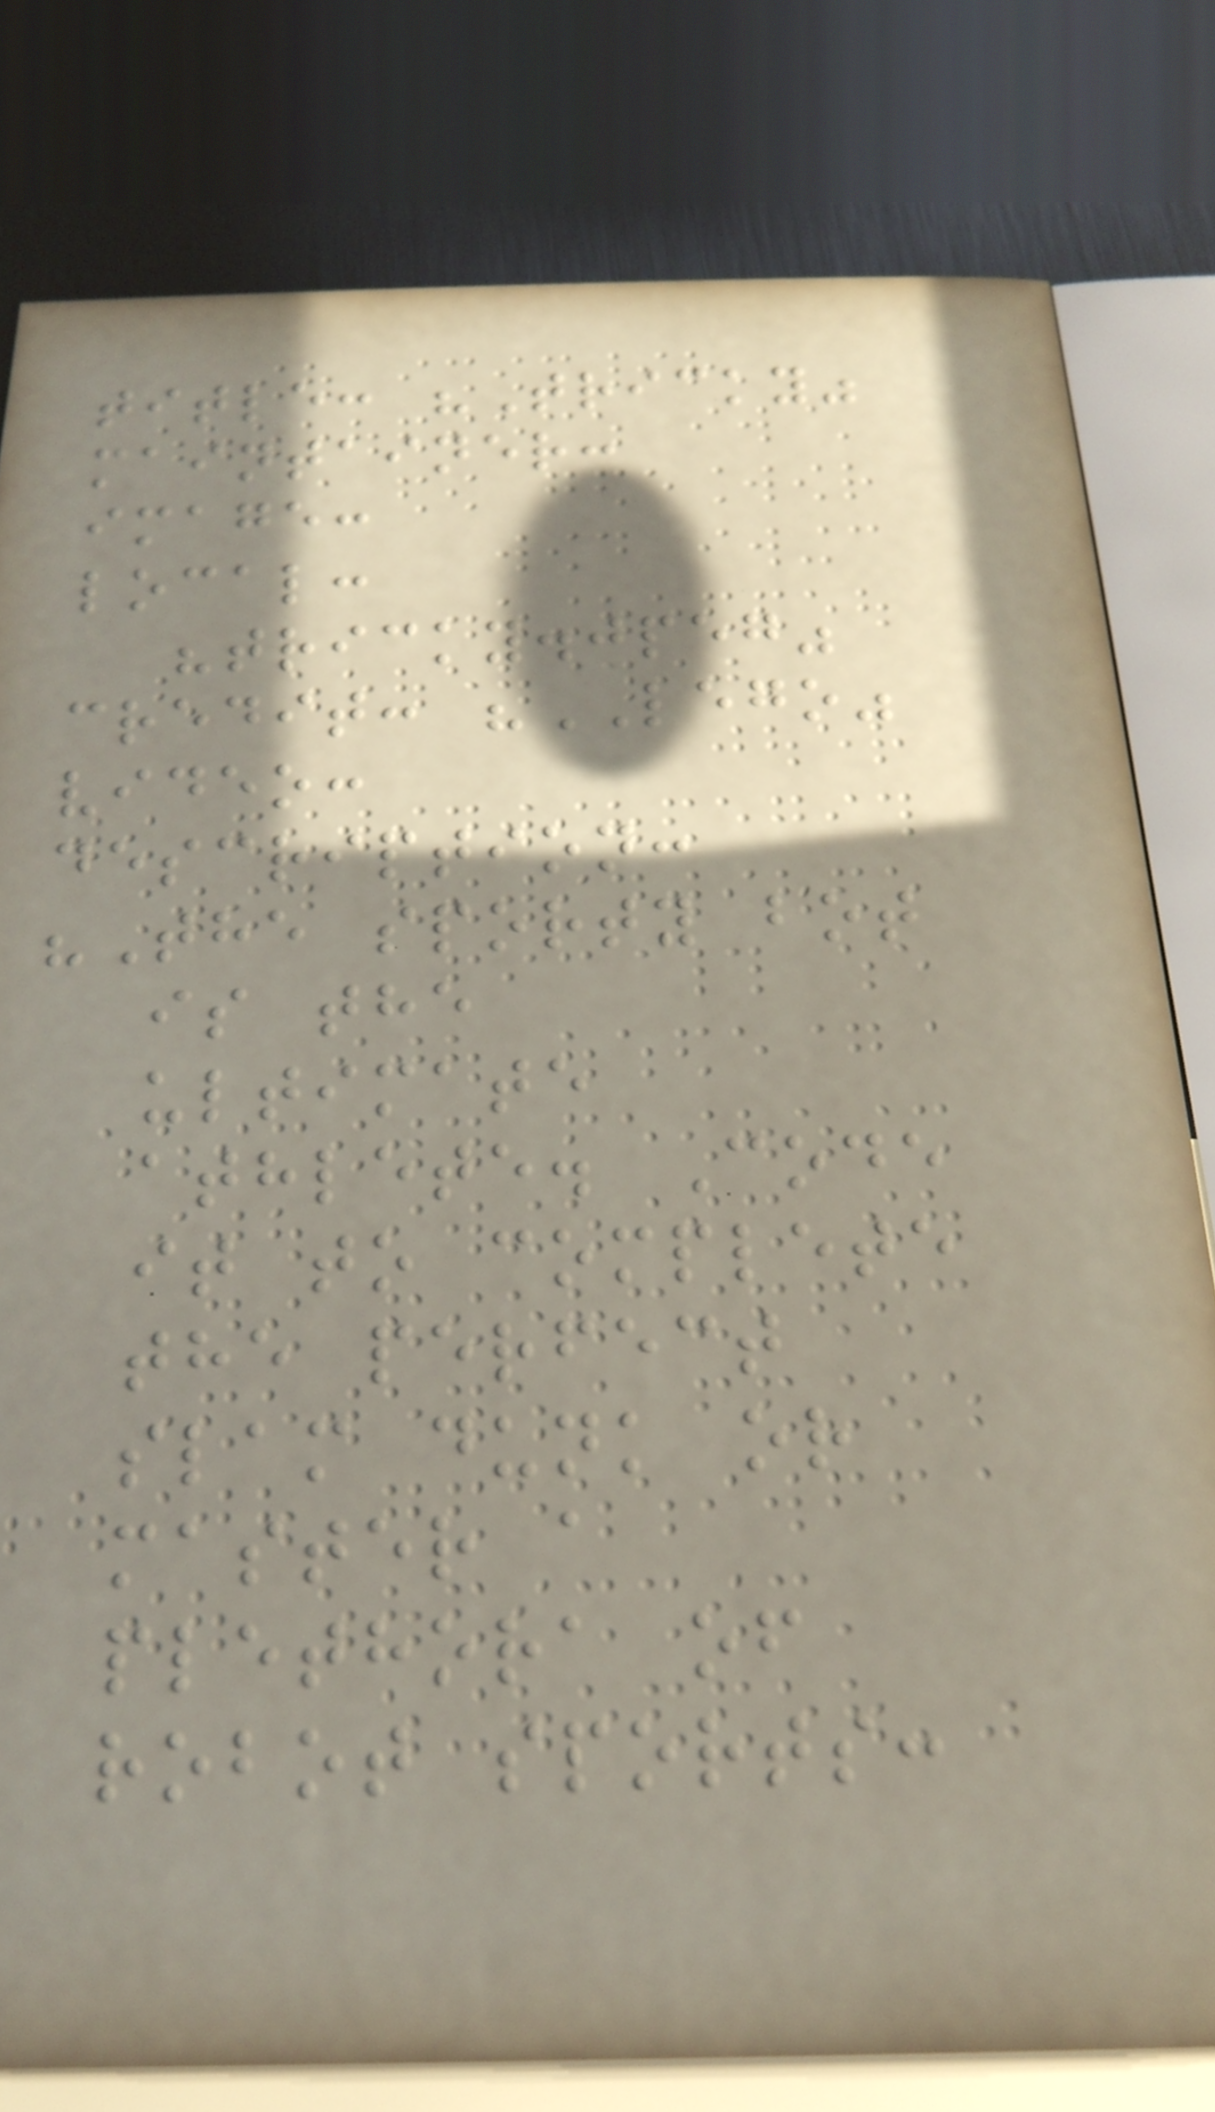title: "Tricky"
maintainer:
image:
local:
"tricky.jpeg"
credit: "LEGO"
video:
description:
"The sporty bot
is the
ultimate
athlete. Code
it to complete
the perfect
slam dunk or
master a
plethora of
robot sports:
